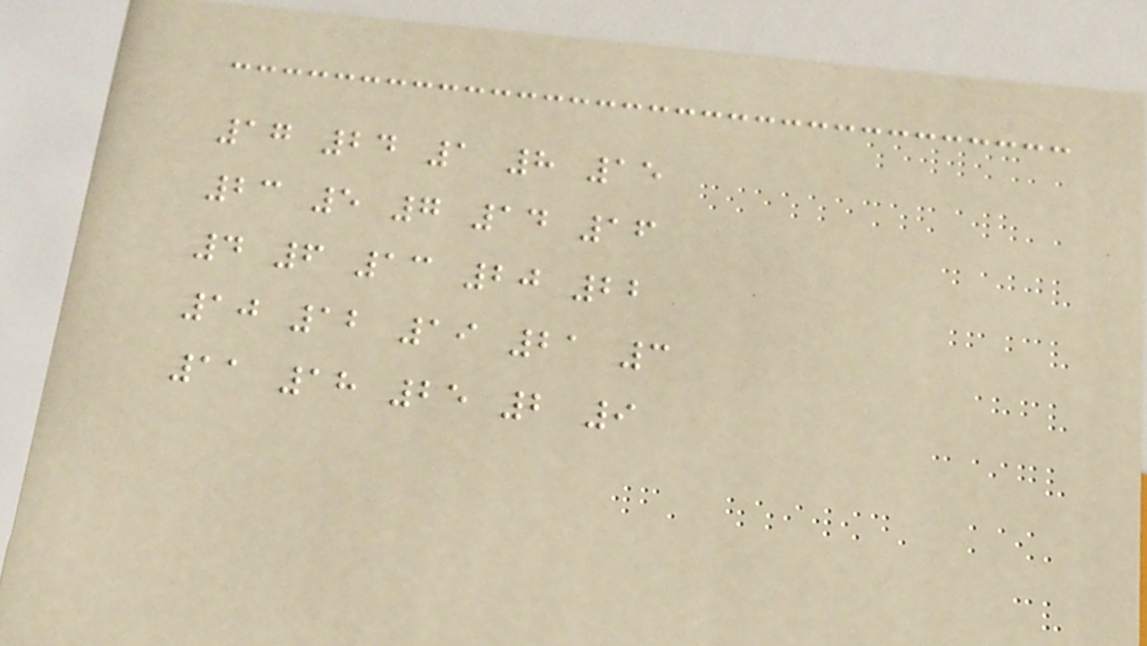17 24 1 8 15
23 5 7 14 16
4 6 13 20 22
10 12 19 21 3
11 18 25 2 9
